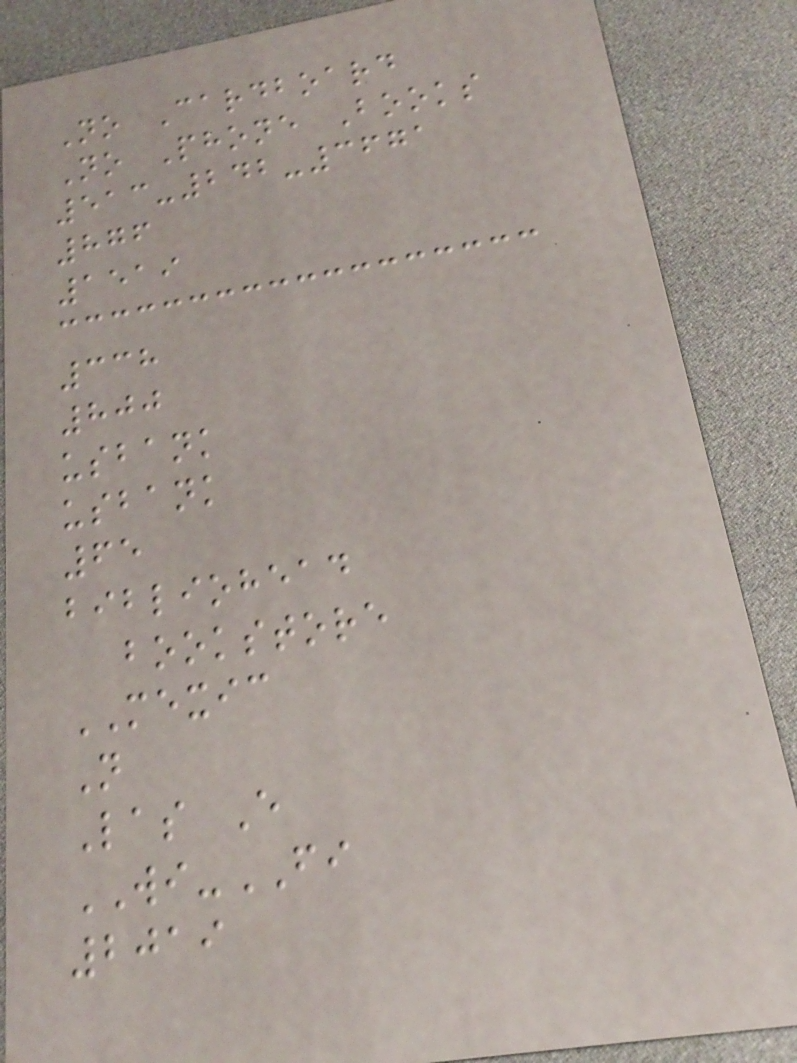No Cardboard
No Phone Books
513-242-3671
876
1519
338
800
usbank
usbank
65
bibliohead
bookstore
MEXIC
N
Las E
WI-FI
2019
